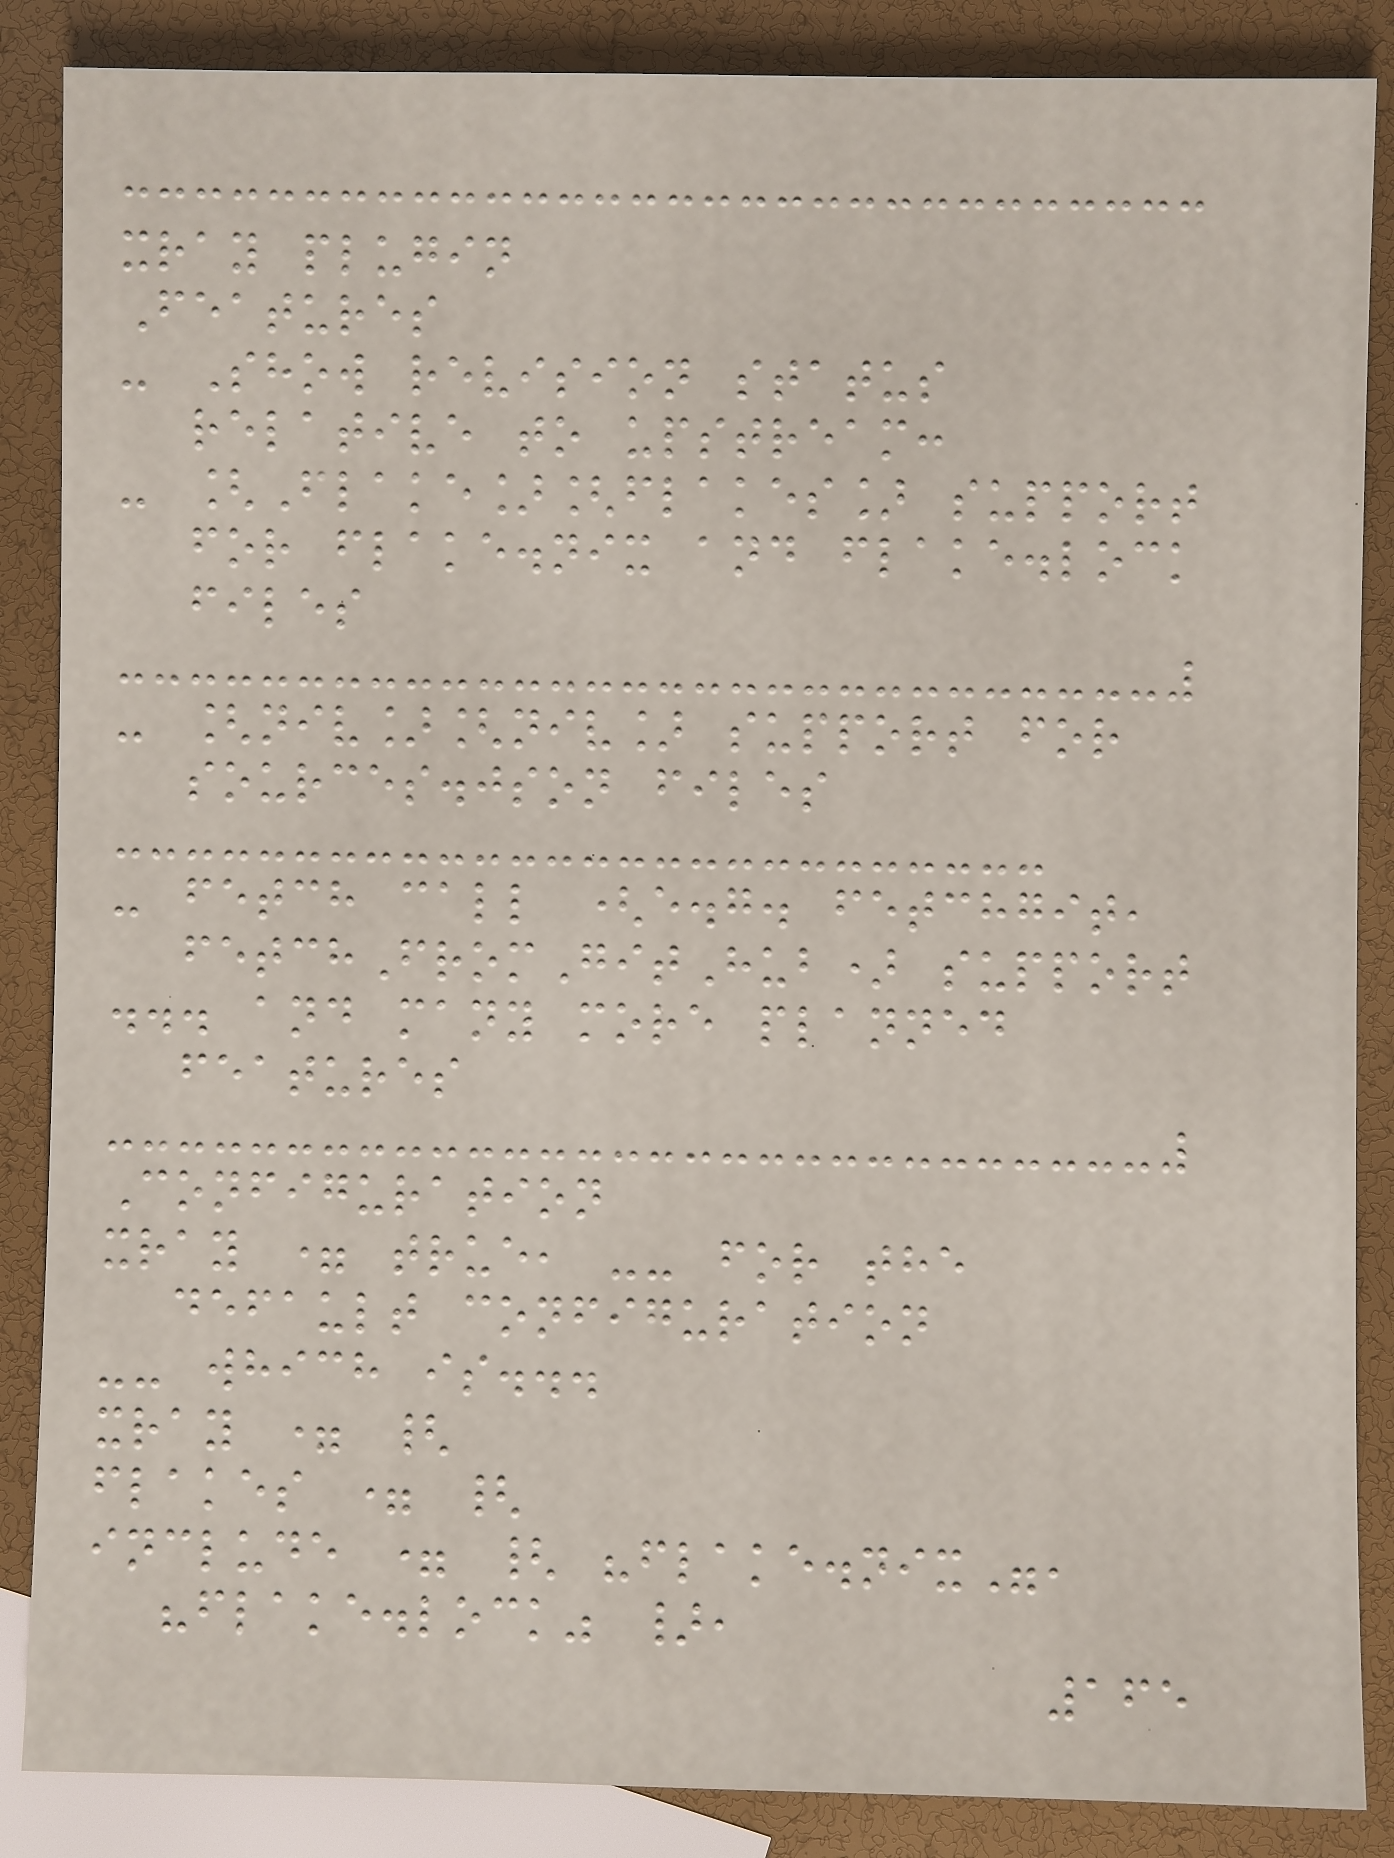xray plugin
Features
- Show revision status
relative to upstream:
- [Flake][flakes] support
for flake.nix and flake.lock
files
- [niv][niv] support for
sources.json files
- fetch call (e.g. fetchgit,
fetchFromGitHub) support
... and many more planned
features
Configuration
xray = true, -- for the
default configuration
-- which is...
xray = {
flakes = {
include = { "flake.nix",
"flake.lock" },
165
